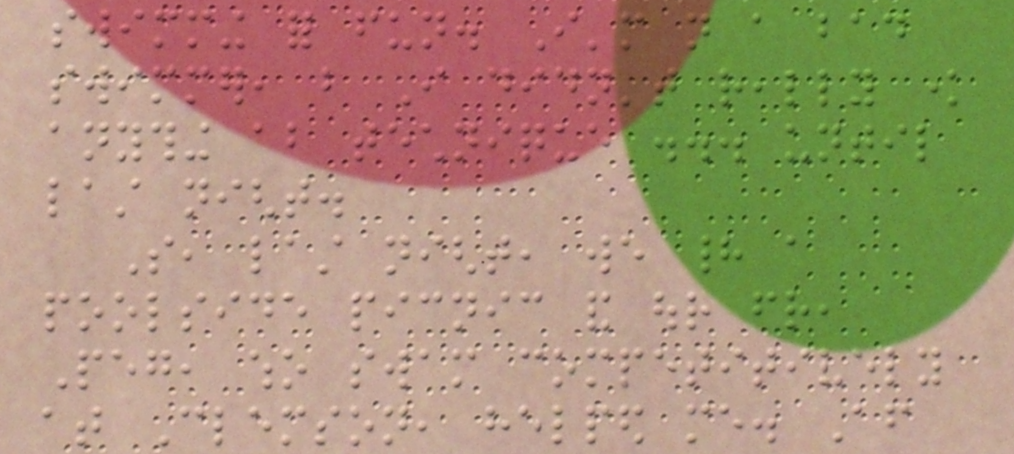swimming for fun. I'm not a bad
swimmer, but I didn't really know
anything about technique ... until
last night.
So, last night, we had a
poolside picnic and our friend,
Peg, who swam competitively
at Clemson, helped me. After
